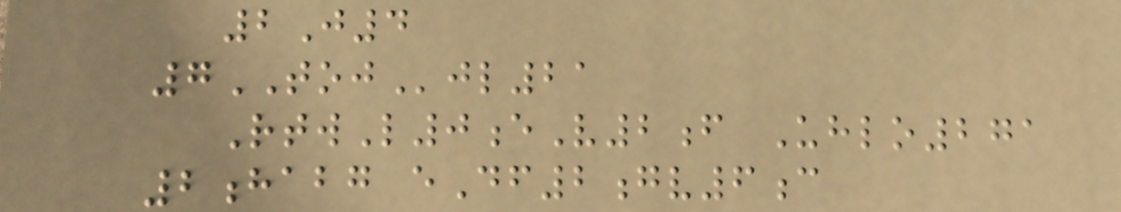2J4
7TOJjl21
RtwL0eV2f Uhlo271
2habg eDf2gv6c
